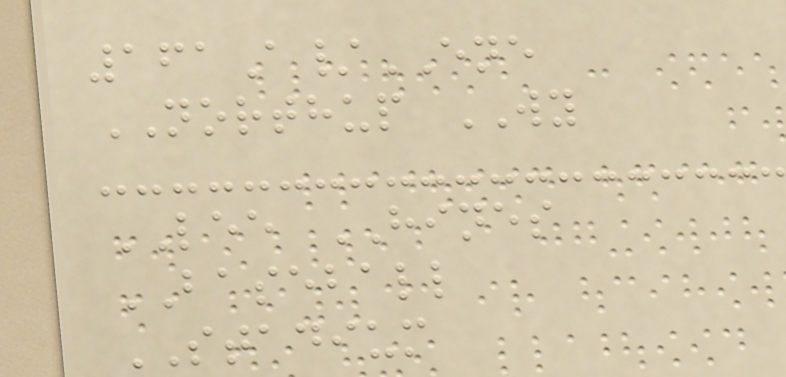161A/ENE
NORTHUP WY
LEE HINES
BASEBALL
STADIUM
